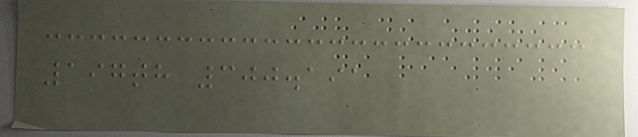197th 300.191
